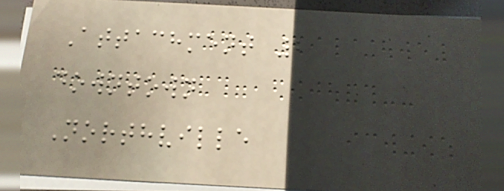Attachment 2
downtown
Northville
